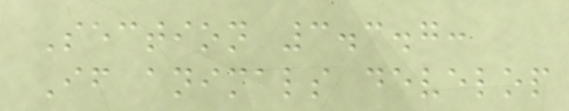Section 3.3.7:
If animals develop
